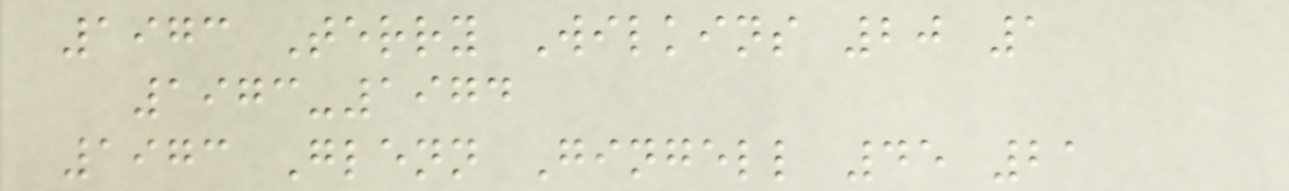1973 Terry Wilkins 20 1
1973-1974
1973 Glenn Gingell 45 21
